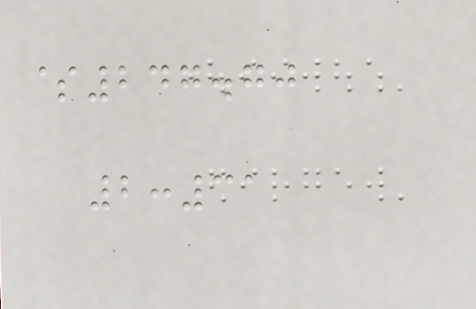$247.70
2:31
